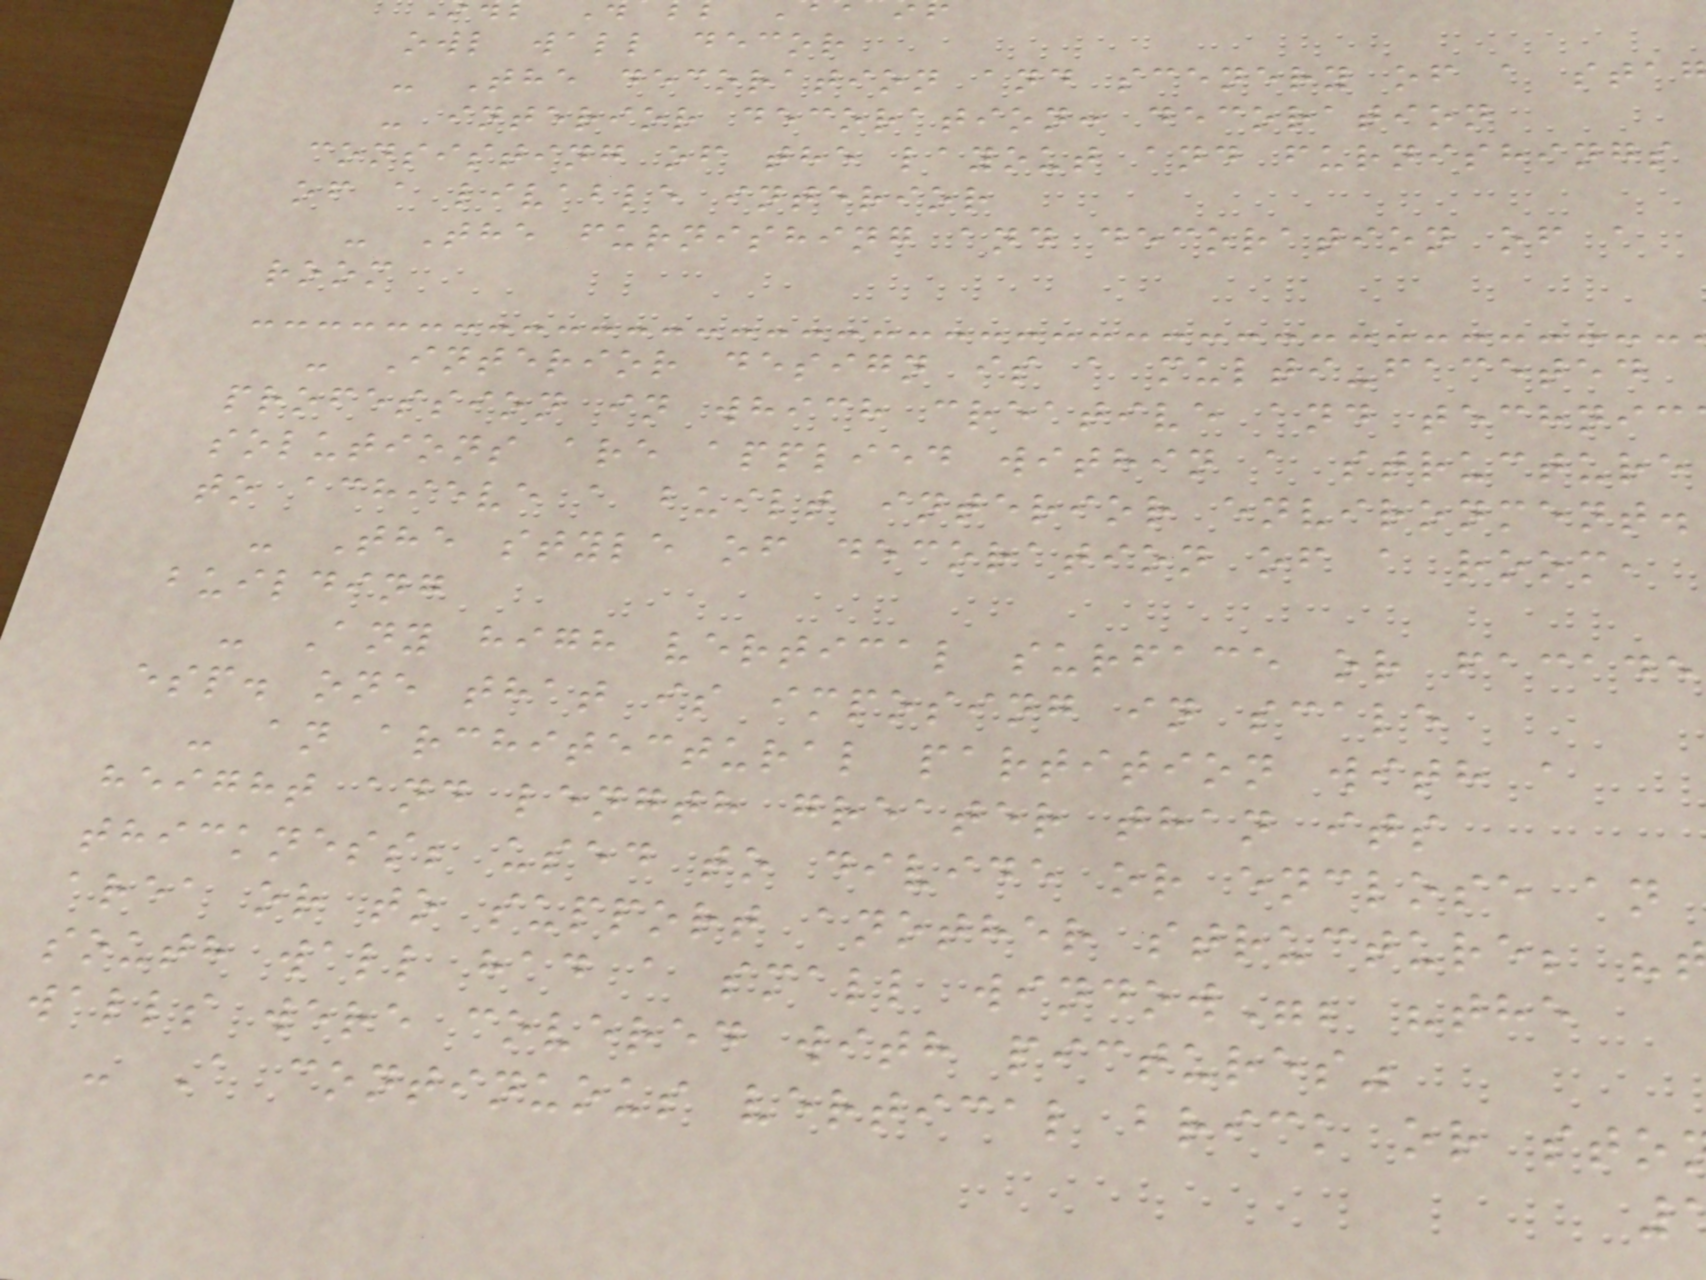owl wall decor
- The decoration and scenery of a sta
- interior decoration: decoration
consisting of the layout and furnishings
of a livable interior
- The furnishing and decoration of a
room
- Interior design is a multi-faceted
profession in which creative and technic
solutions are applied within a structure
to achieve a built interior environment.
- The style of decoration of a room,
building
- Any high vertical surface or facade
esp. one that is imposing in scale
- an architectural partition with a
height and length greater than its
thickness; used to divide or enclose an
area or to support another structure;
south wall had a small window"; "the
walls were covered with pictures"
- A continuous vertical brick or sto
